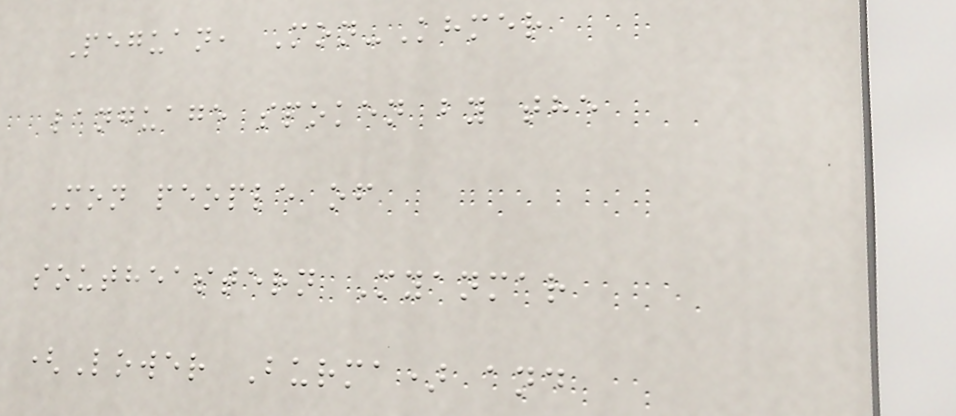Peguan, Mon-Khmer
language spoken by the
Mon people of
southeastern Myanmar
(Lower Burma) and
